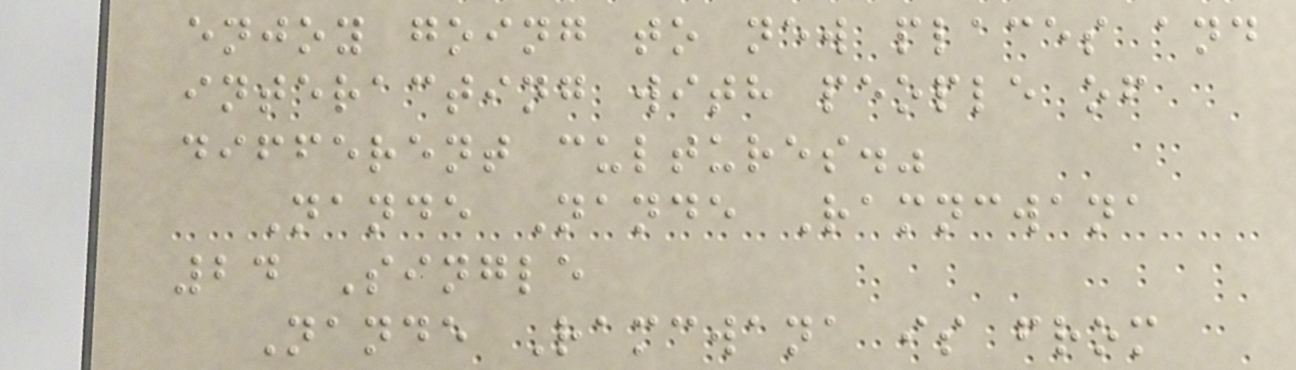enjoy going to new places and
interacting with people of
different cultures."
Nande Nande Ramncwana
24 Single
Nande Ramcwana is from
